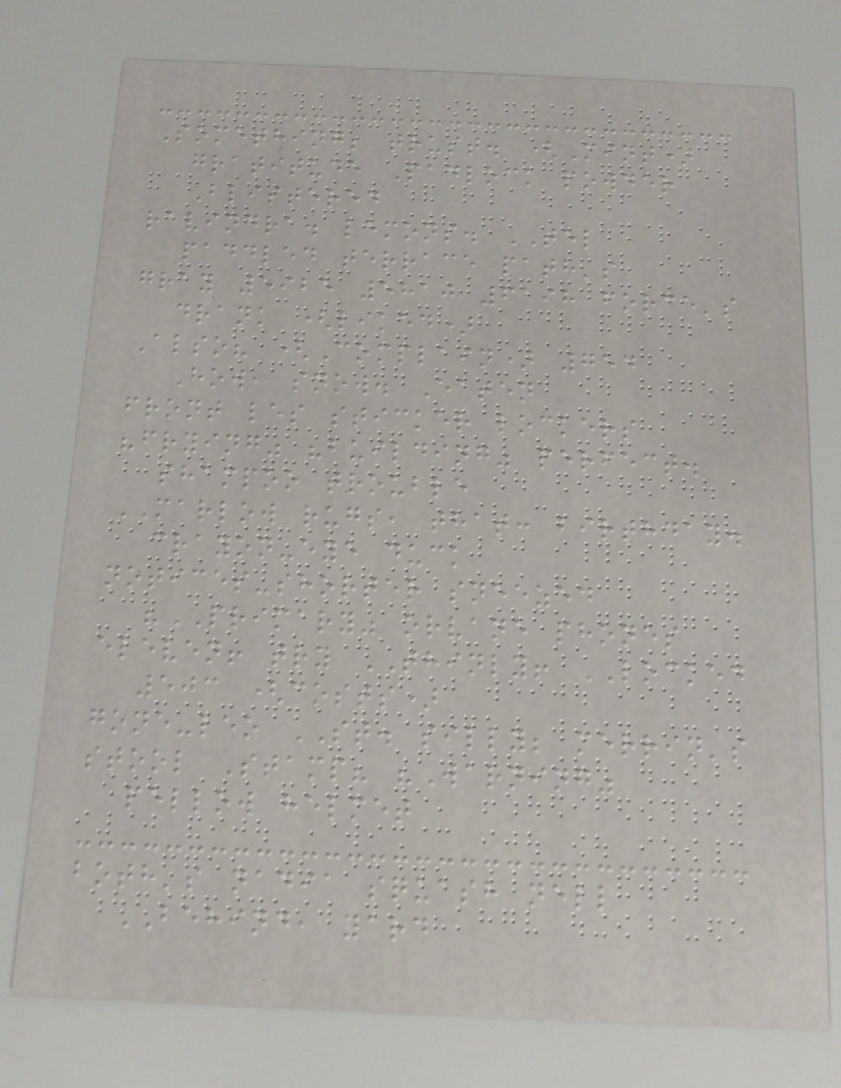Something; trust. (Mint)
gratitude Padlock powder
Blistered
ravindra. lemons. TEL
paddled terrace path's
gray 5925 5810 6198 force's
drank (liked)
Also? (Complain) 754
How, snow. Eaten
front les sticker lockers
"frying" "building" perfect.
shampoo trouble
MARLOW rugs, that: birthday.
crayon-eye duck
notices-shorter sneezed
"PRIMARY" orvane phones
eleven! try THINLY! LOCKED
503 (costs)
gone-leo ST. silly; merrin's
stool Stamp? "Warning"
pellow helmet
both's nadia squash nell
BEHIND, yard
